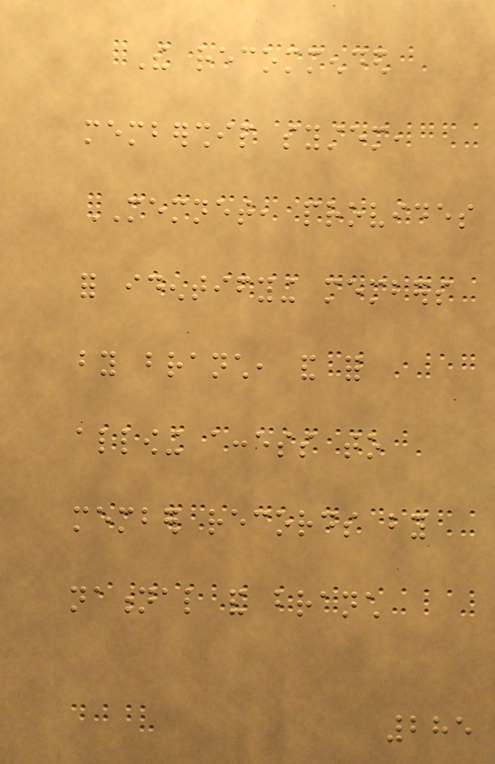The recommended
membership system,
MEMNET, provides
for identifying members
by branch, and for
allowing access to
member records by
national and branch
285
